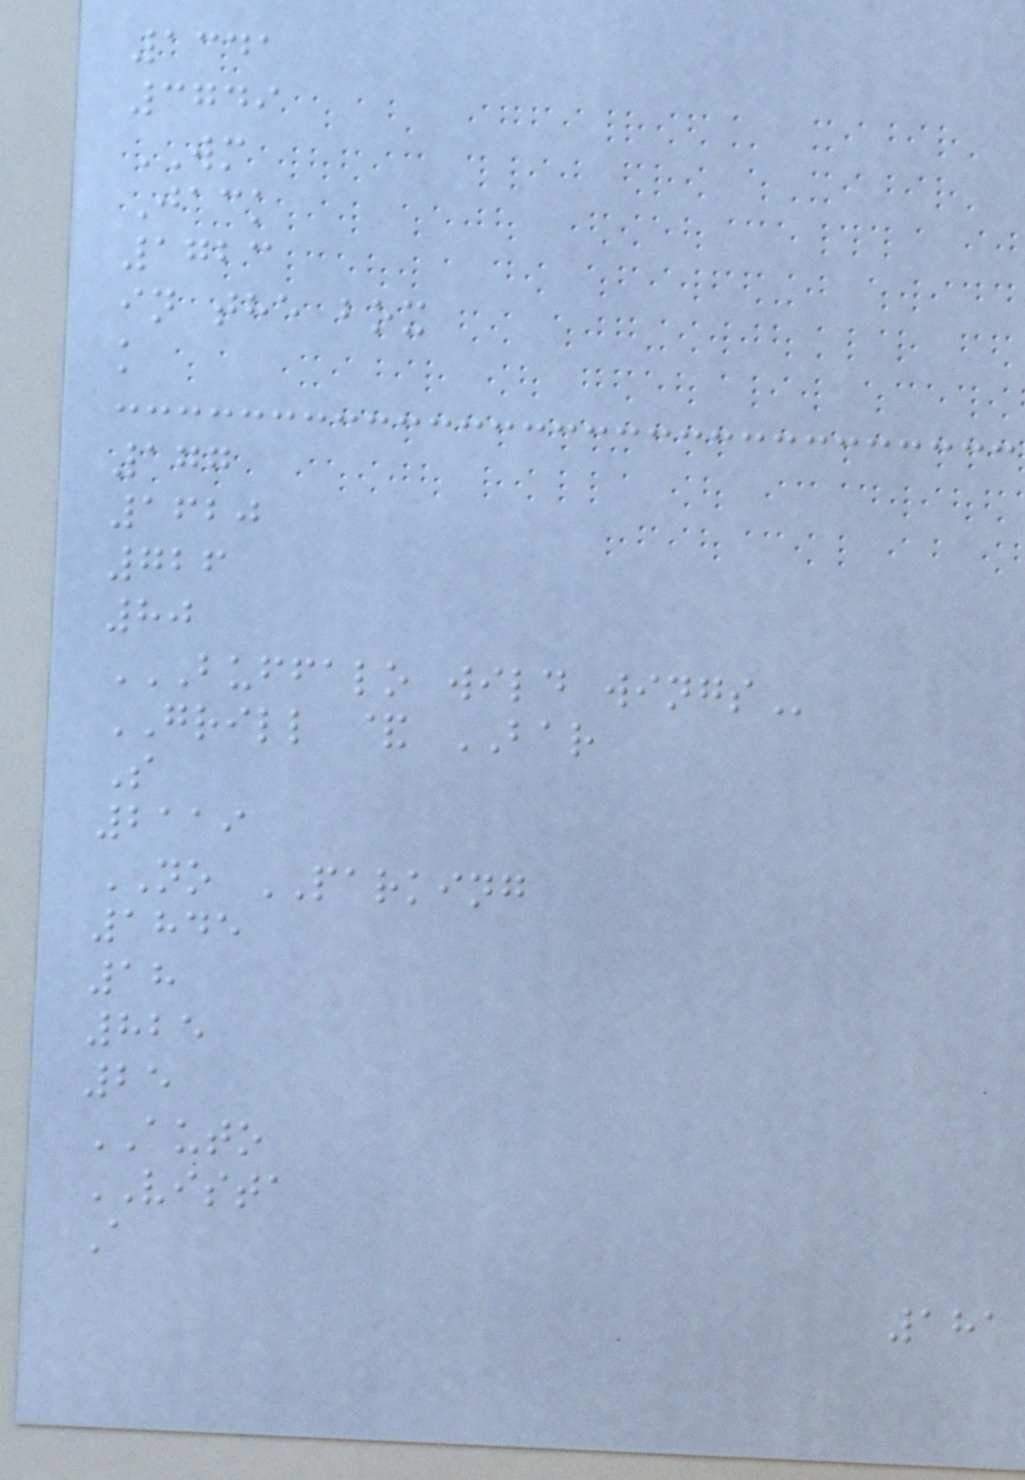1341
3749
WM
Jack
1723
in the box
k
177
1620
726
80
BUFFALO WILD WINGS
GRILL & BAR
S
2119
NO PARKING
1845
18
825
25
AUTO
VISTA
A
181
